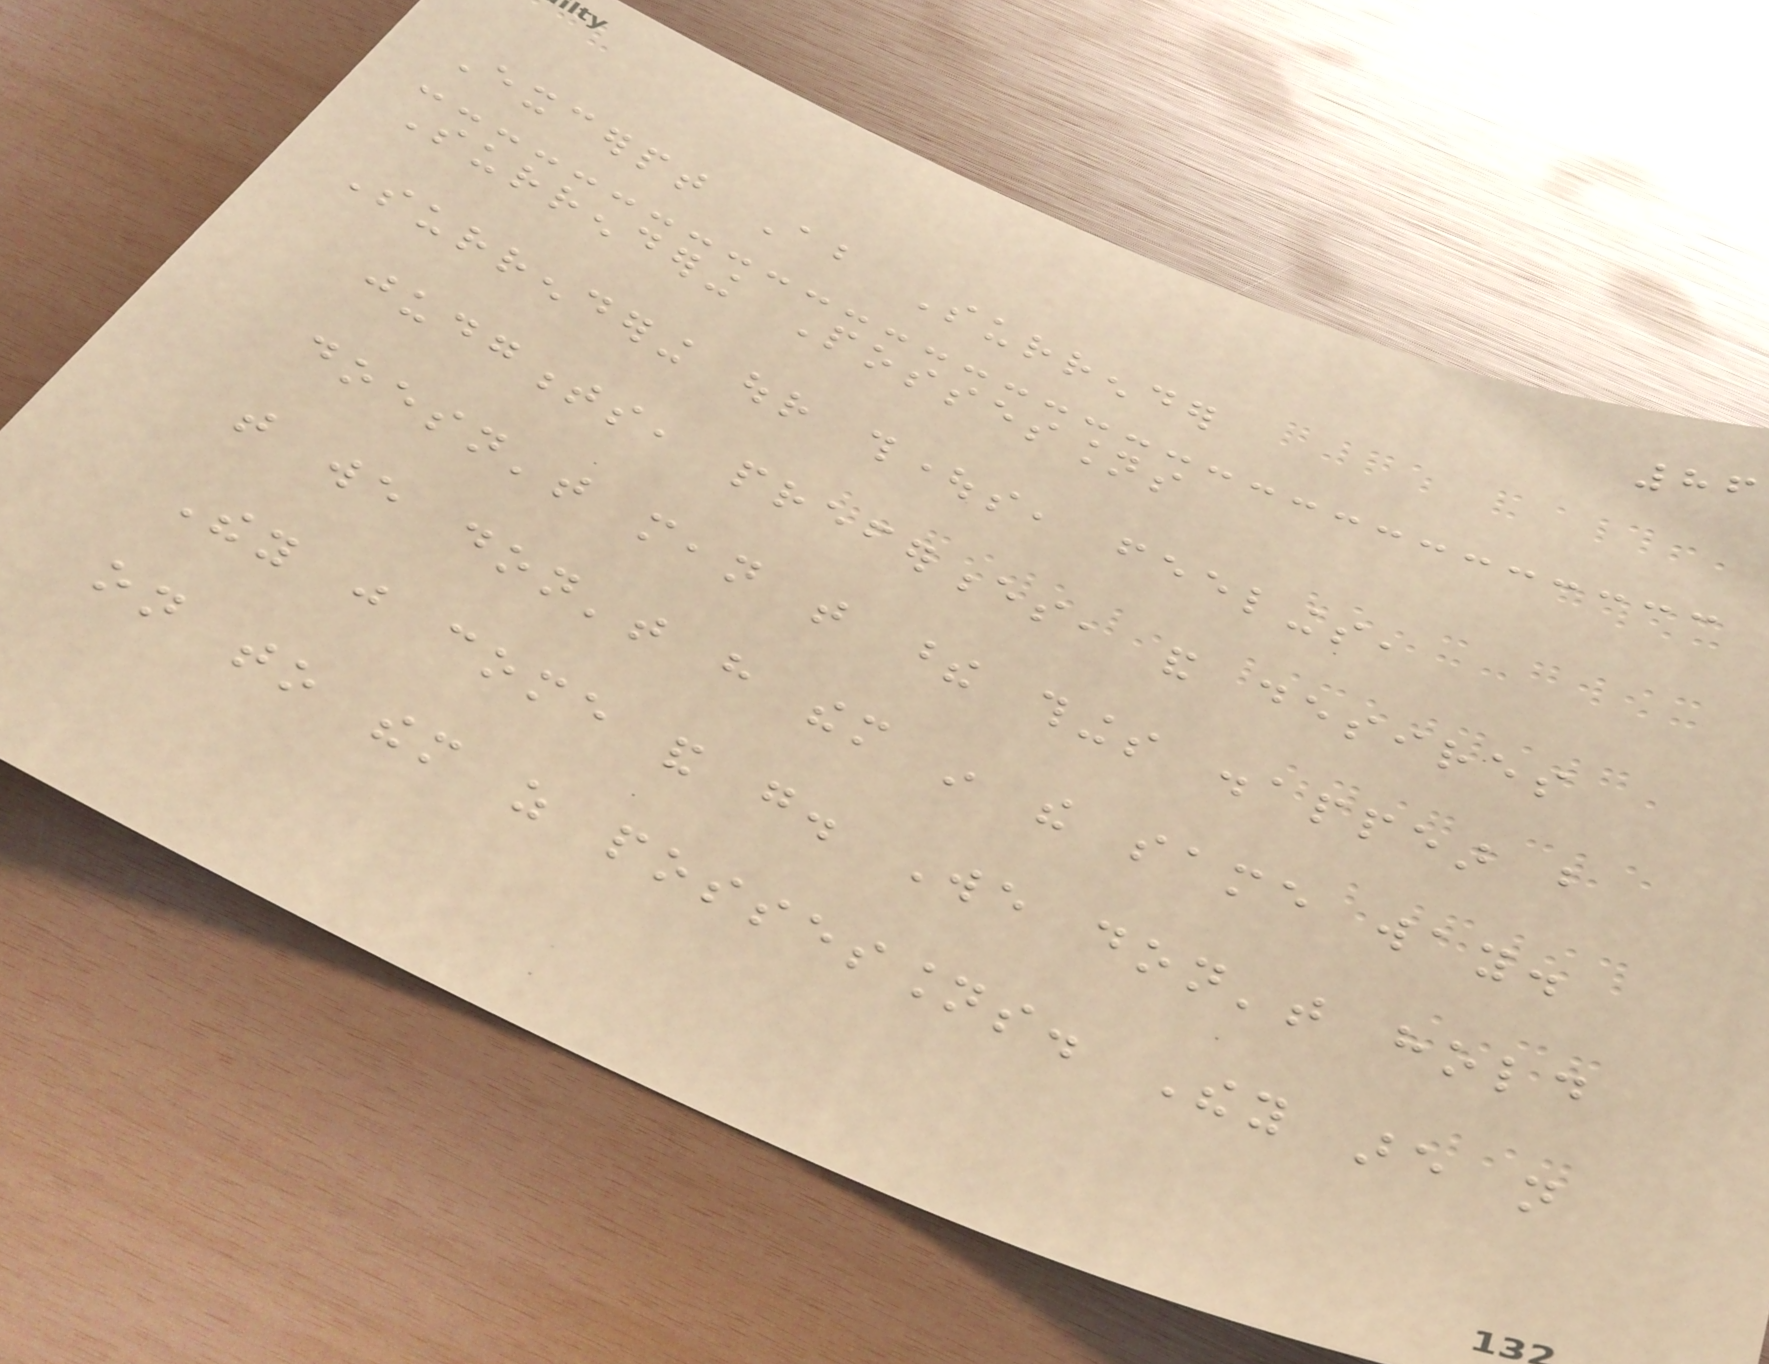86
Excerpt About Surrender
Surrendering Possessions
Surrendering our thoughts, feelings,
judgments, preferences, and desires
doesn't mean that these things disappear but
that we don't have them in the same way.
They just come and go. We don't hold
on to them as possessions. They are not
